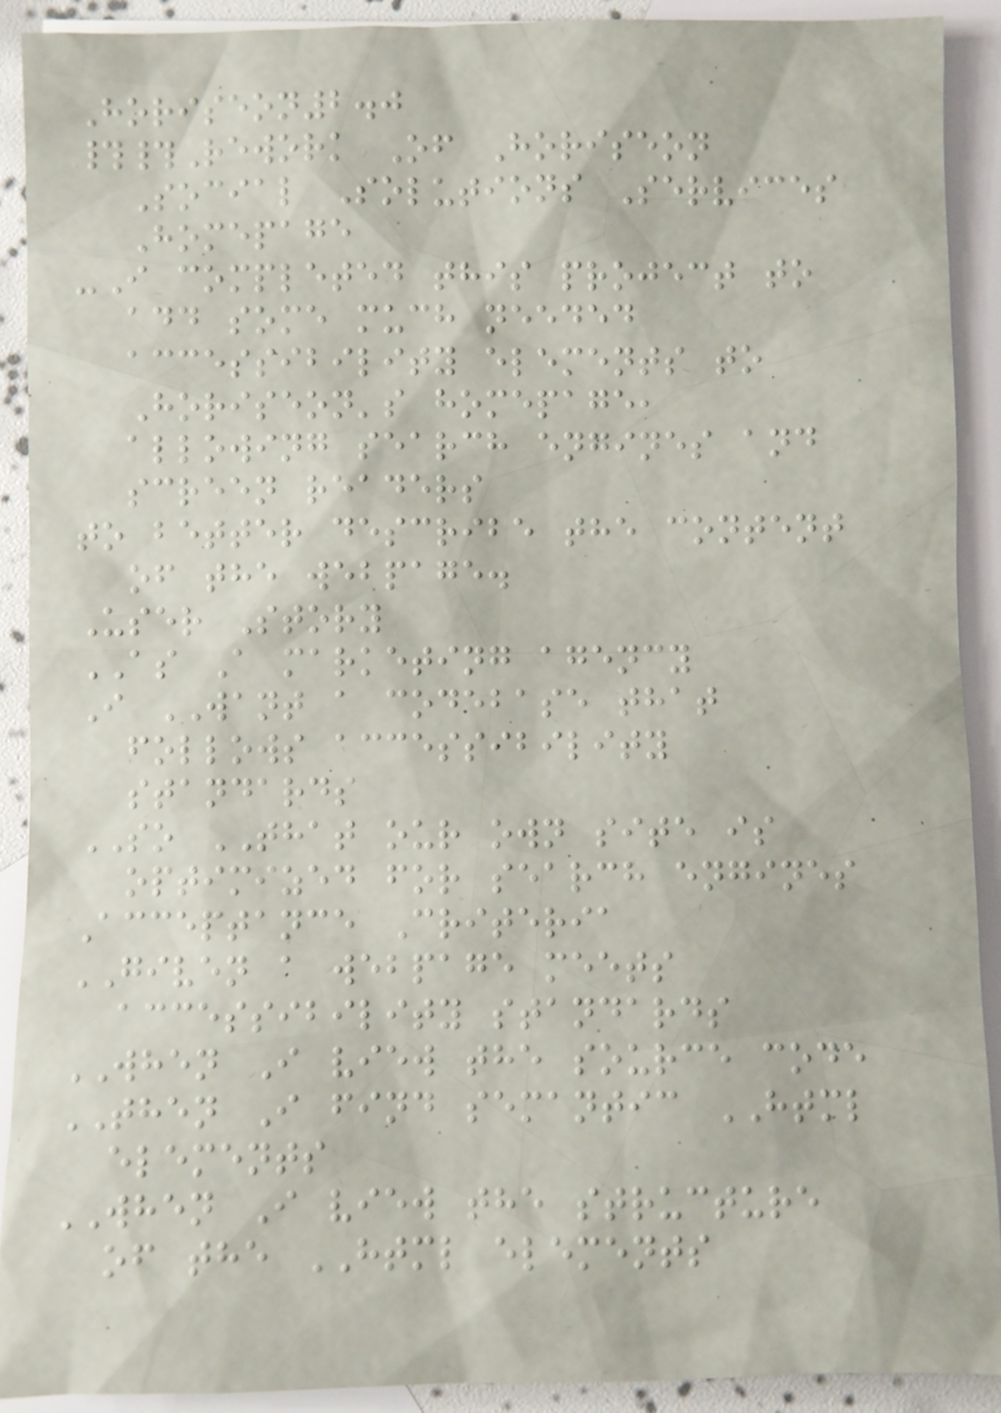Horiseon2.0
##Rework Of Horiseon
Social Solutions Services
Homepage
-I completed this project to
add some much needed
accessibility elements to
Horiseon's homepage,
allowing search engines and
screen readers
to better describe the content
of the webpage.
User Story
AS A marketing agency
I WANT a codebase that
follows accessibility
standards
SO THAT our own site is
optimized for search engines
Acceptance Criteria
GIVEN a webpage meets
accessibility standards
WHEN I view the source code
THEN I find semantic HTML
elements
WHEN I view the structure
of the HTML elements
